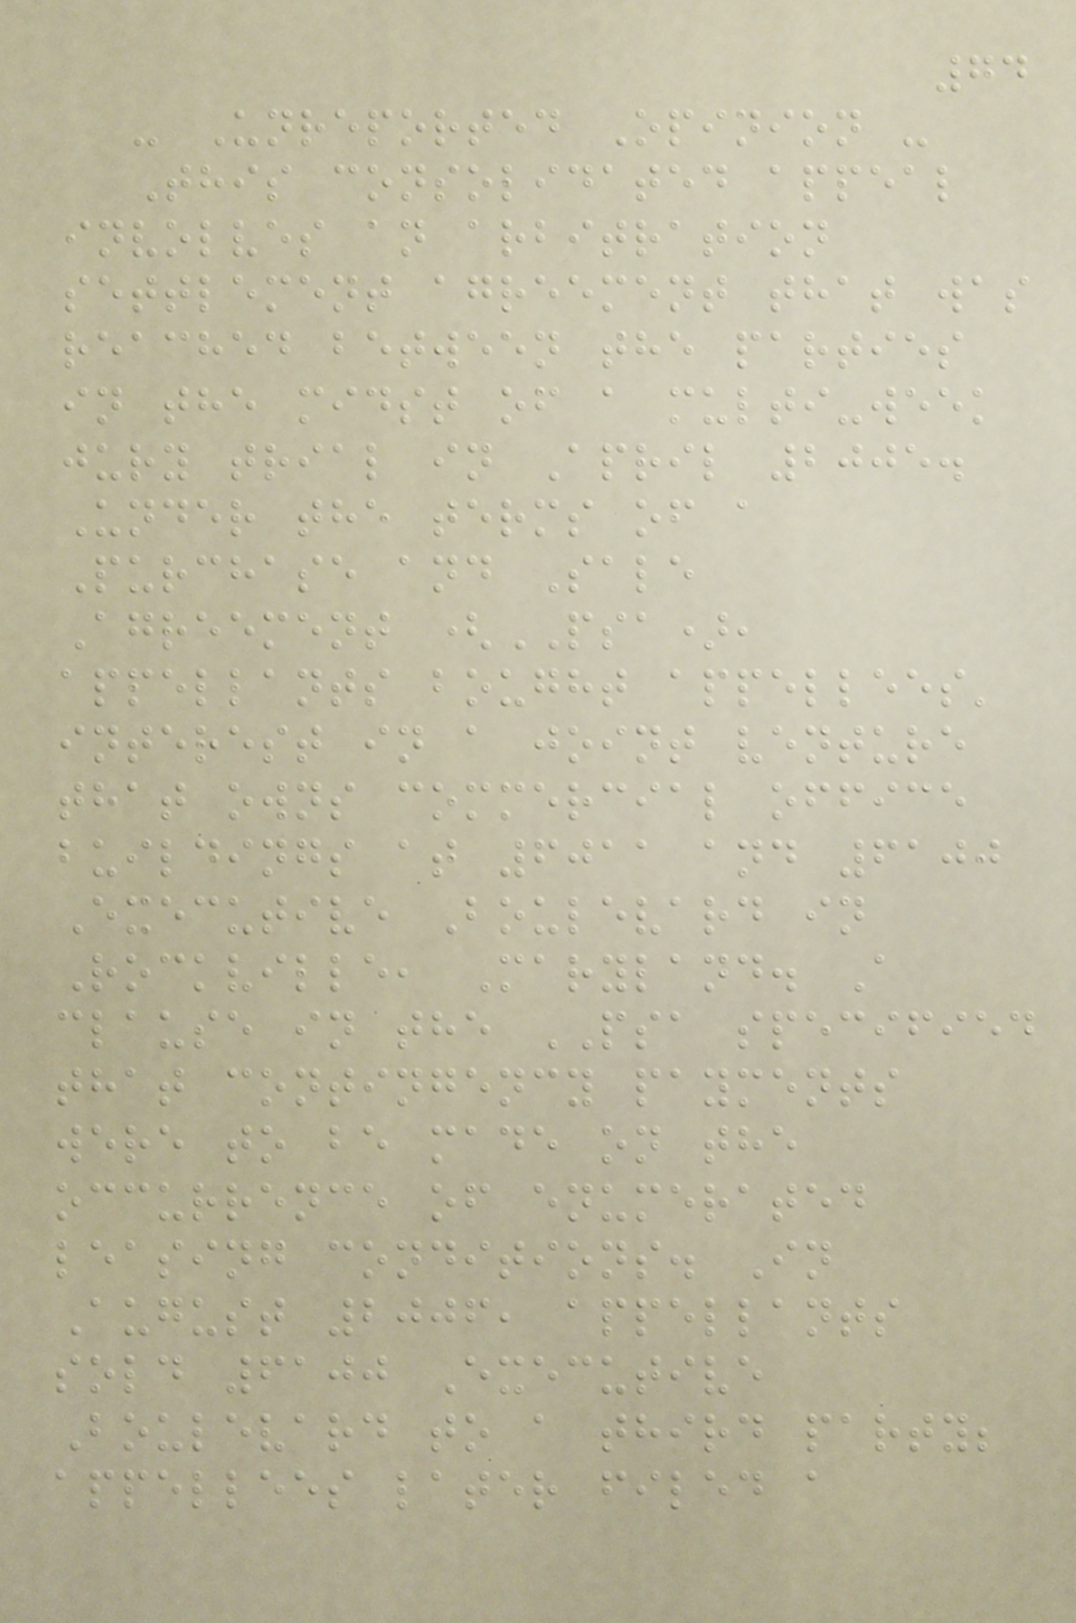74
- Unreported Opinion -
This consolidated appeal
involves an arbitration
settlement agreement that was
reached between the parties
in the midst of a multi-week
jury trial in April 2005.
Under the terms of a
Purchase and Sale
Agreement (PSA),
appellants bought appellees'
interest in a joint venture
that owns commercial office
buildings at 6011 and 6100
Executive Boulevard in
Rockville, Maryland. A
clause in the PSA specified
that contingency payments
were to be made on the
occurrence of enumerated
leasing conditions. In
August 2006, appellants
sold 6100 Executive
Boulevard to a third party;
appellees later filed a
